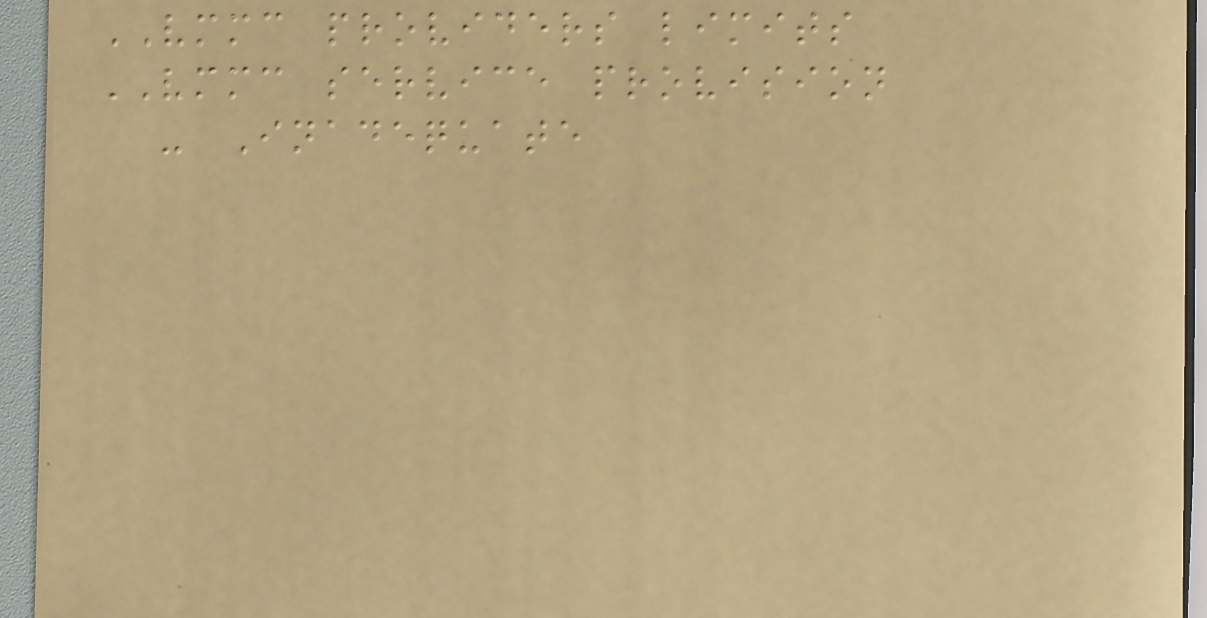VMMC providers limits
VMMC service provision
- Inadequate
